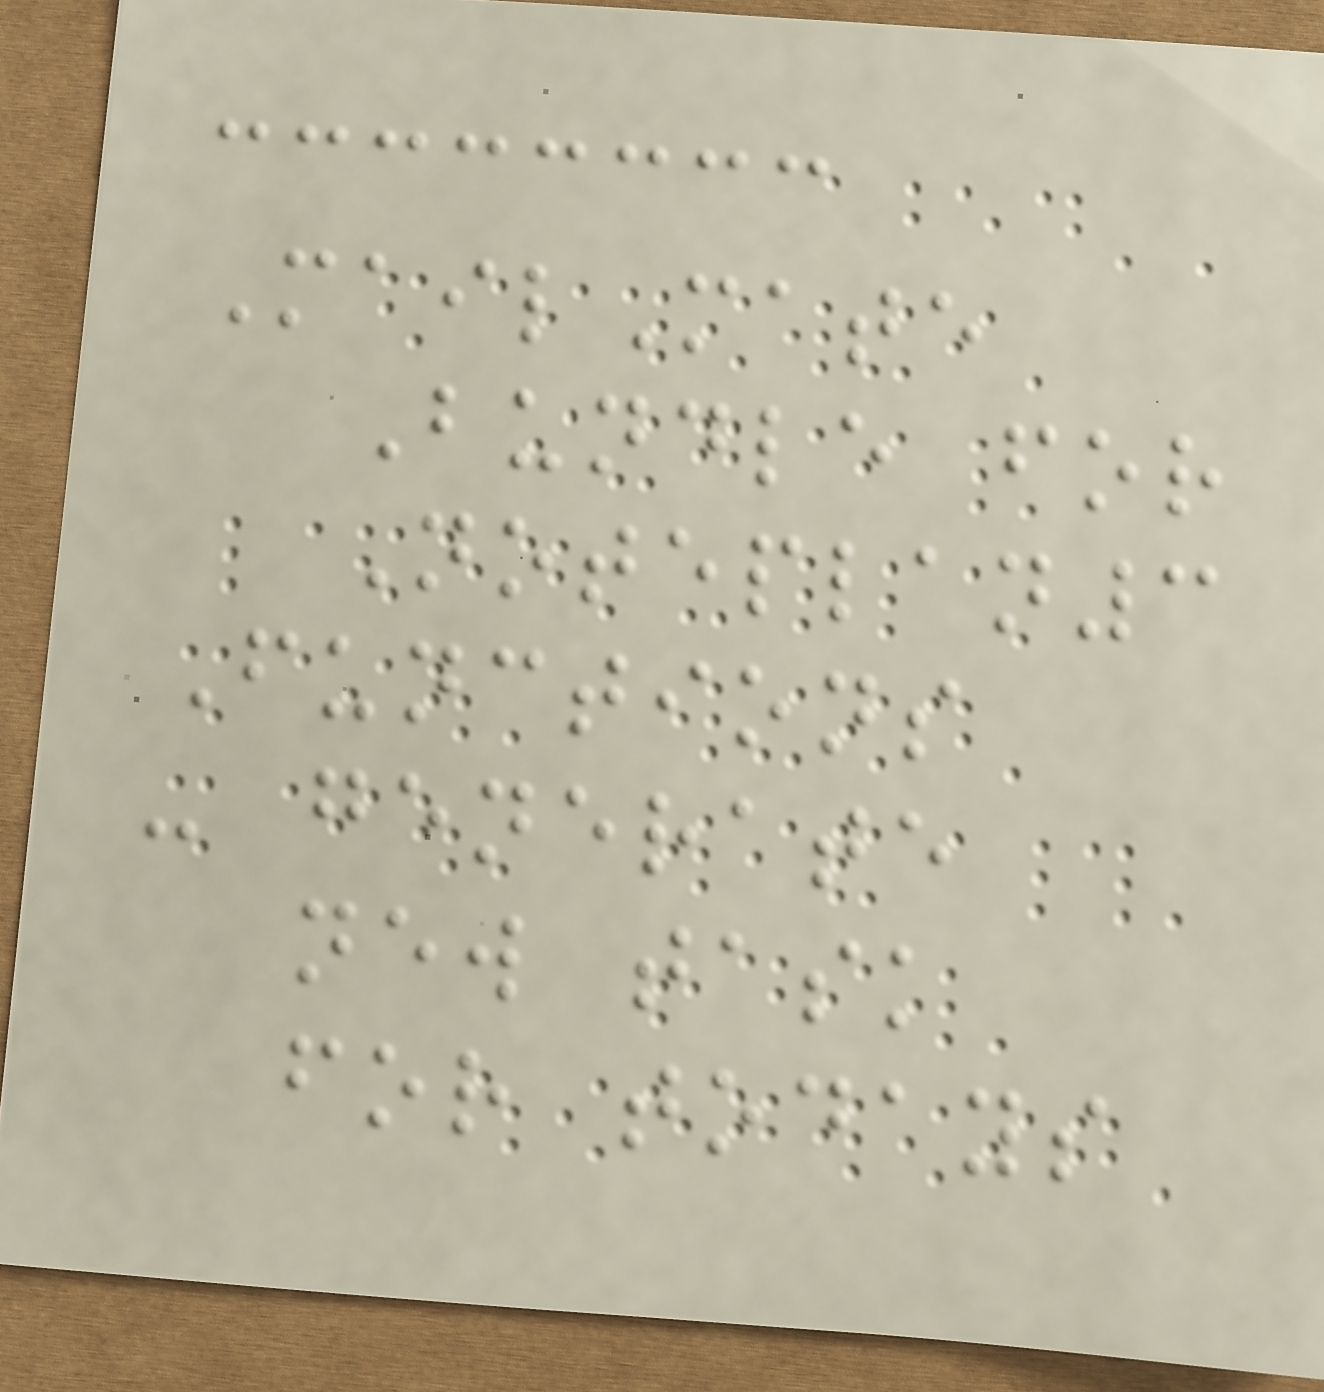MailMate
Bundle for
Noteplan3
Functions
- generate
new task
for todays
